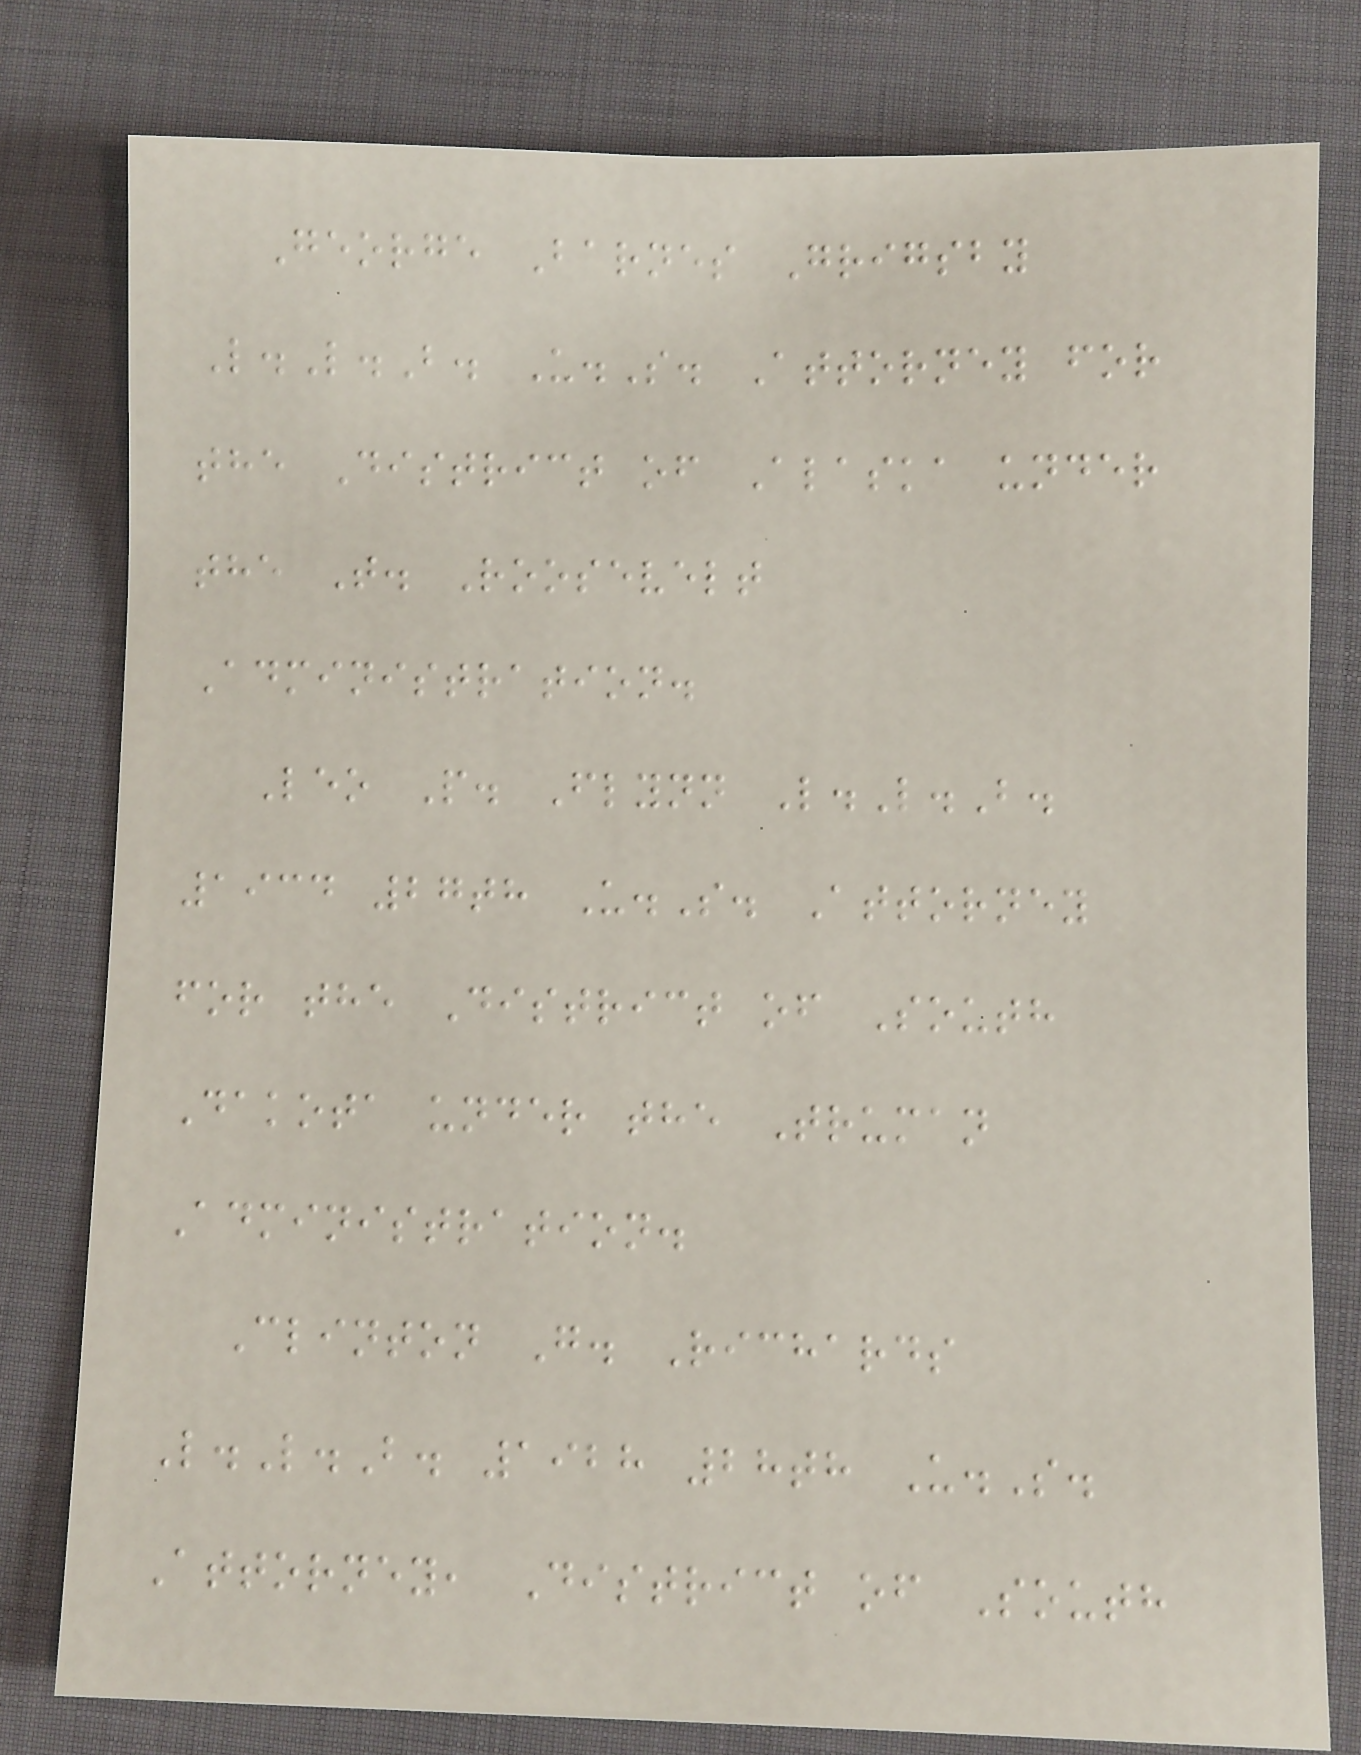George Barnes Grigsby
L.L.B. U.S. Attorney for
the District of Alaska under
the T. Roosevelt
Administration.
Leo P. Flynn L.L.B.
1934 27th U.S. Attorney
for the District of South
Dakota under the Truman
Administration.
Clinton G. Richards
L.L.B. 1928 28th U.S.
Attorney, District of South
